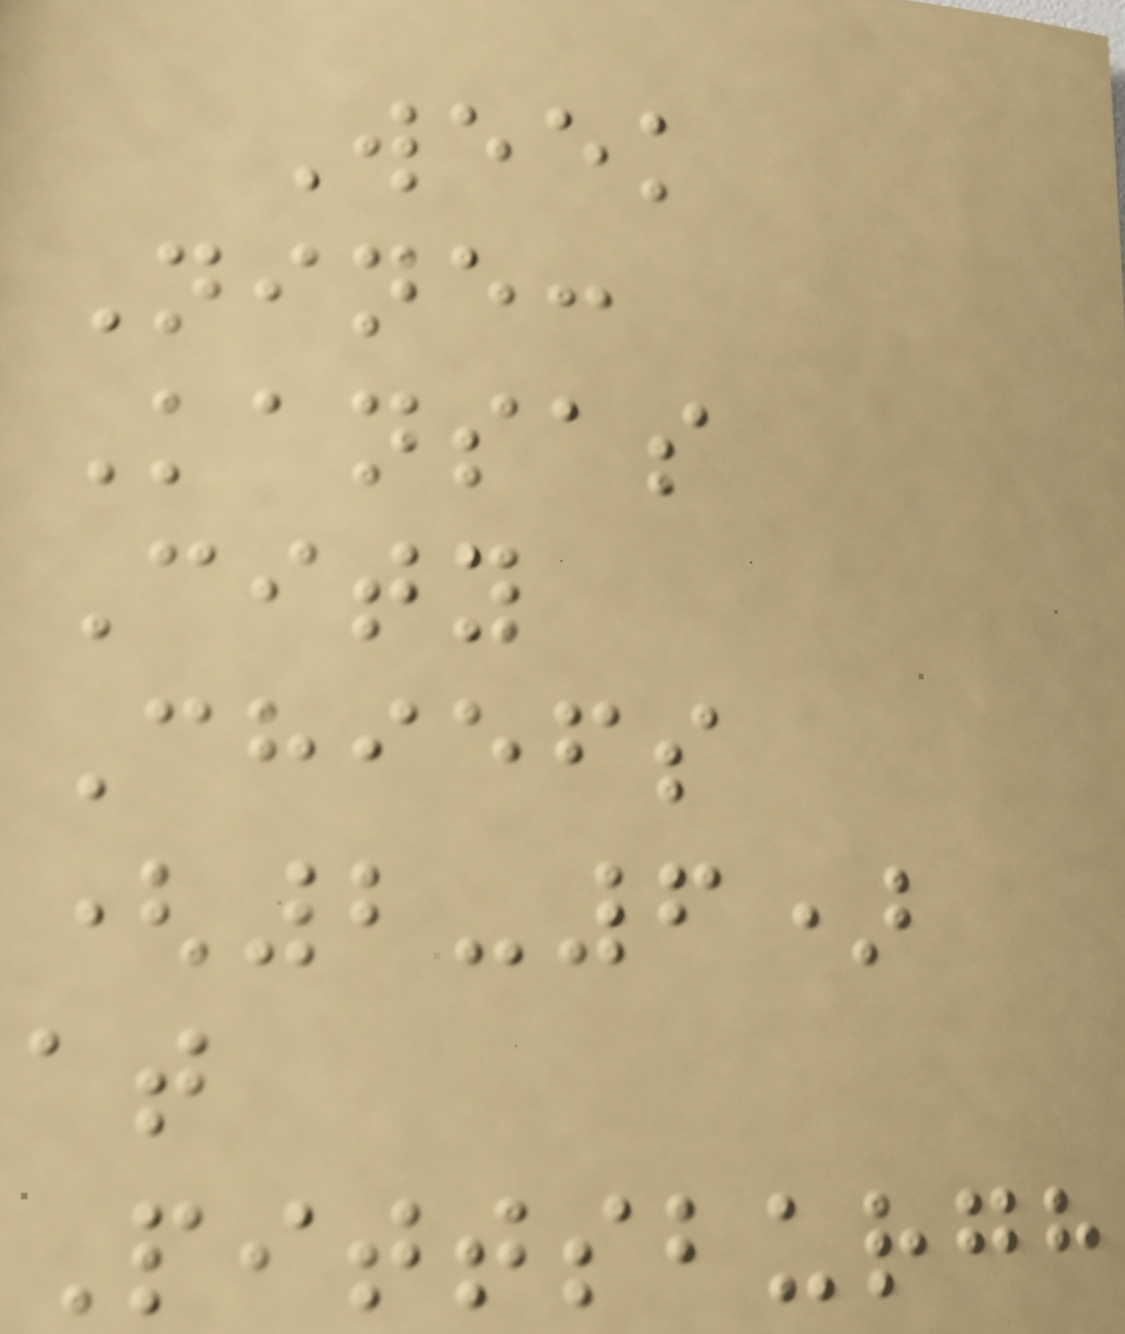Week
Nine:
Kansas
City
Chiefs
(2-6)
at
Pittsburgh
